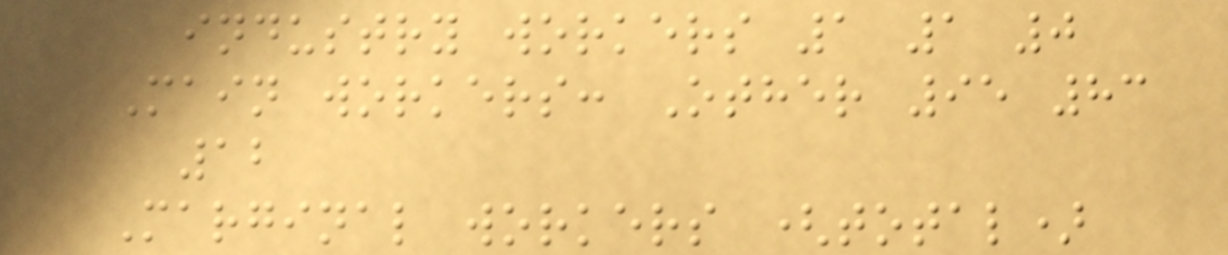industry workers 1 1 0
Main workers: Other 95 83
12
Marginal workers (total)
